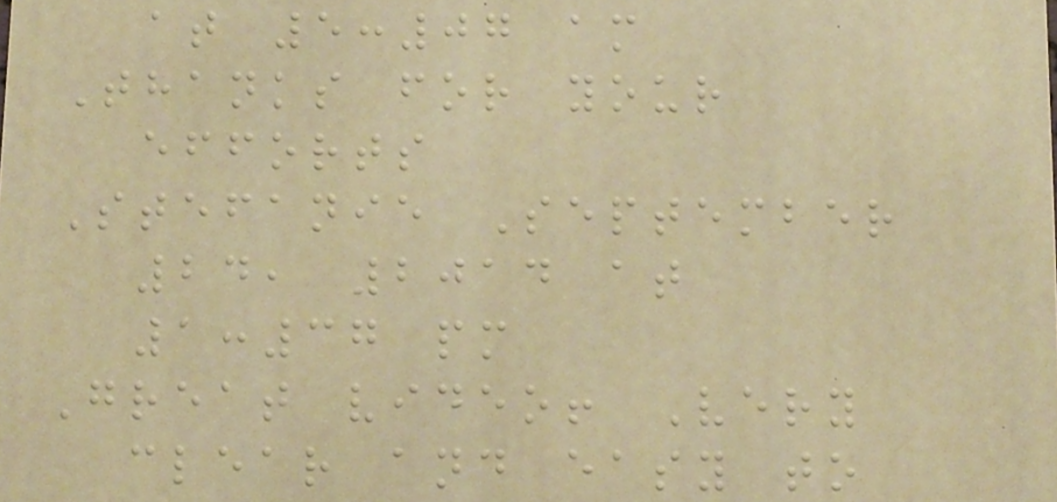at 5:07 am
Thanks for your
efforts
Stefanie September
24, 2014 at
1:37 pm
Great video! Very
clear and easy to
